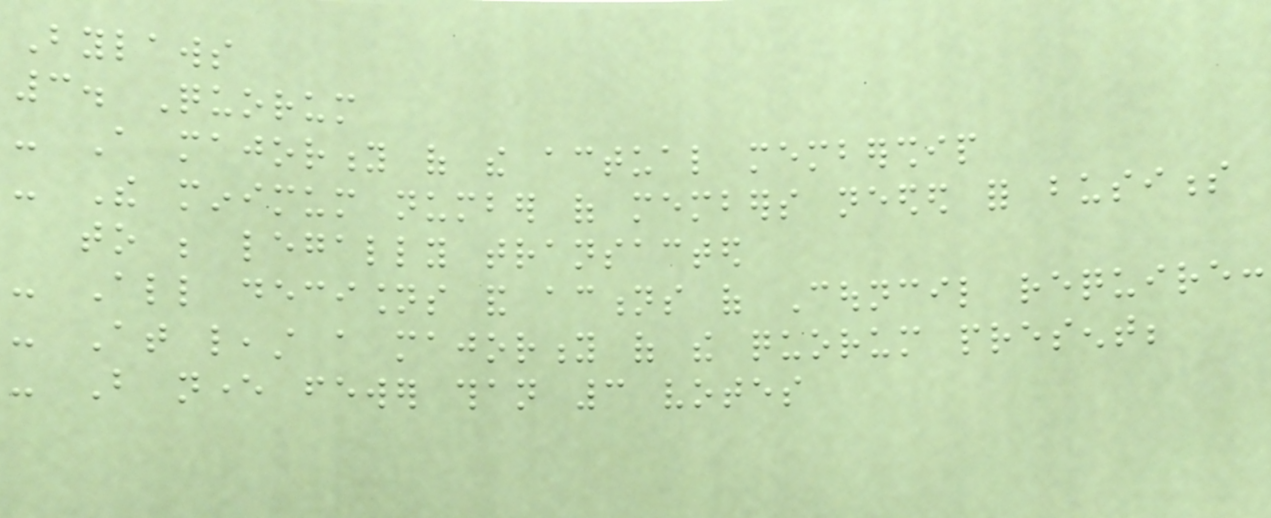Bylaws
3. Quorum
- A majority of the actual membership
- The minimum number of members needed for business
to be legally transacted
- All decisions and actions of Council require:
- At least a majority of the quorum present;
- But never fewer than 3 votes
